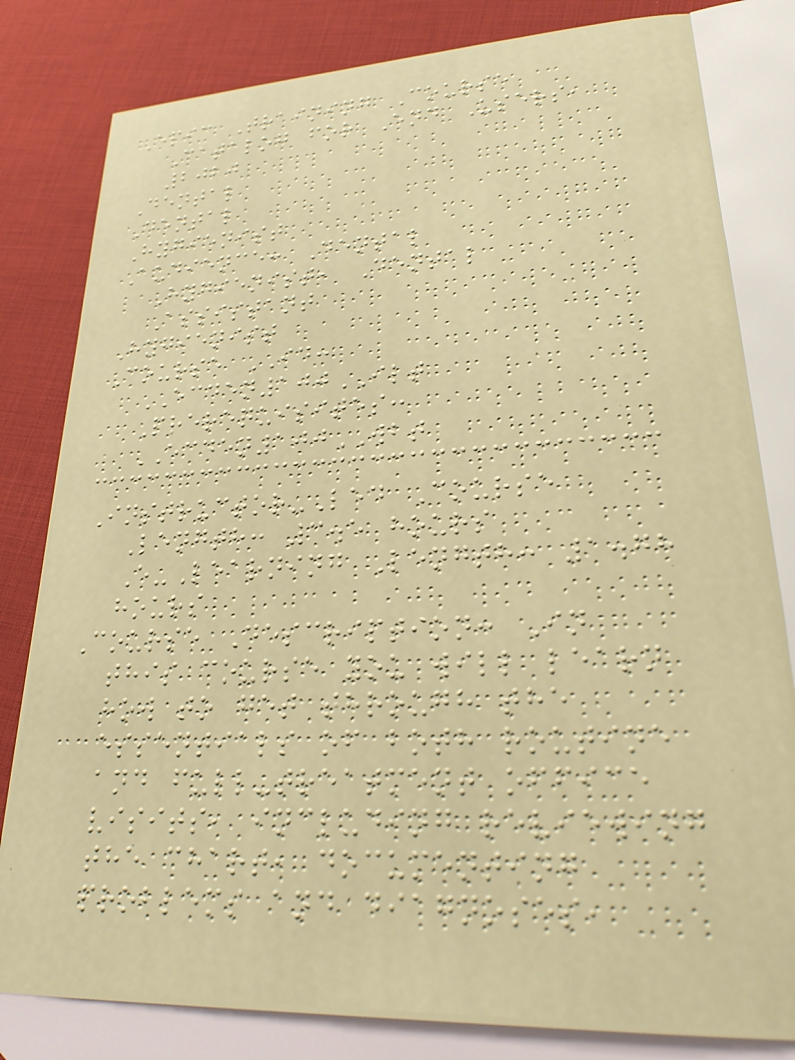Epic Training Course
Catalog for End Users,
2020
Dental
Dental
Hygienist
Audience: Dental
Hygienist, Dental
Assistant
Hygienist
Course ID:
ECDEN100ILT
Prerequisites:
ECDEN100WBT
Instructor-Led Course
Length: 3.5 hours
E-Learning Length: 1.78
hours
Course Description: In
this course you will learn
how to get through the
essentials of both routine
and full-treatment office
visits, including reviewing
the chart, documenting
problems and diagnoses,
